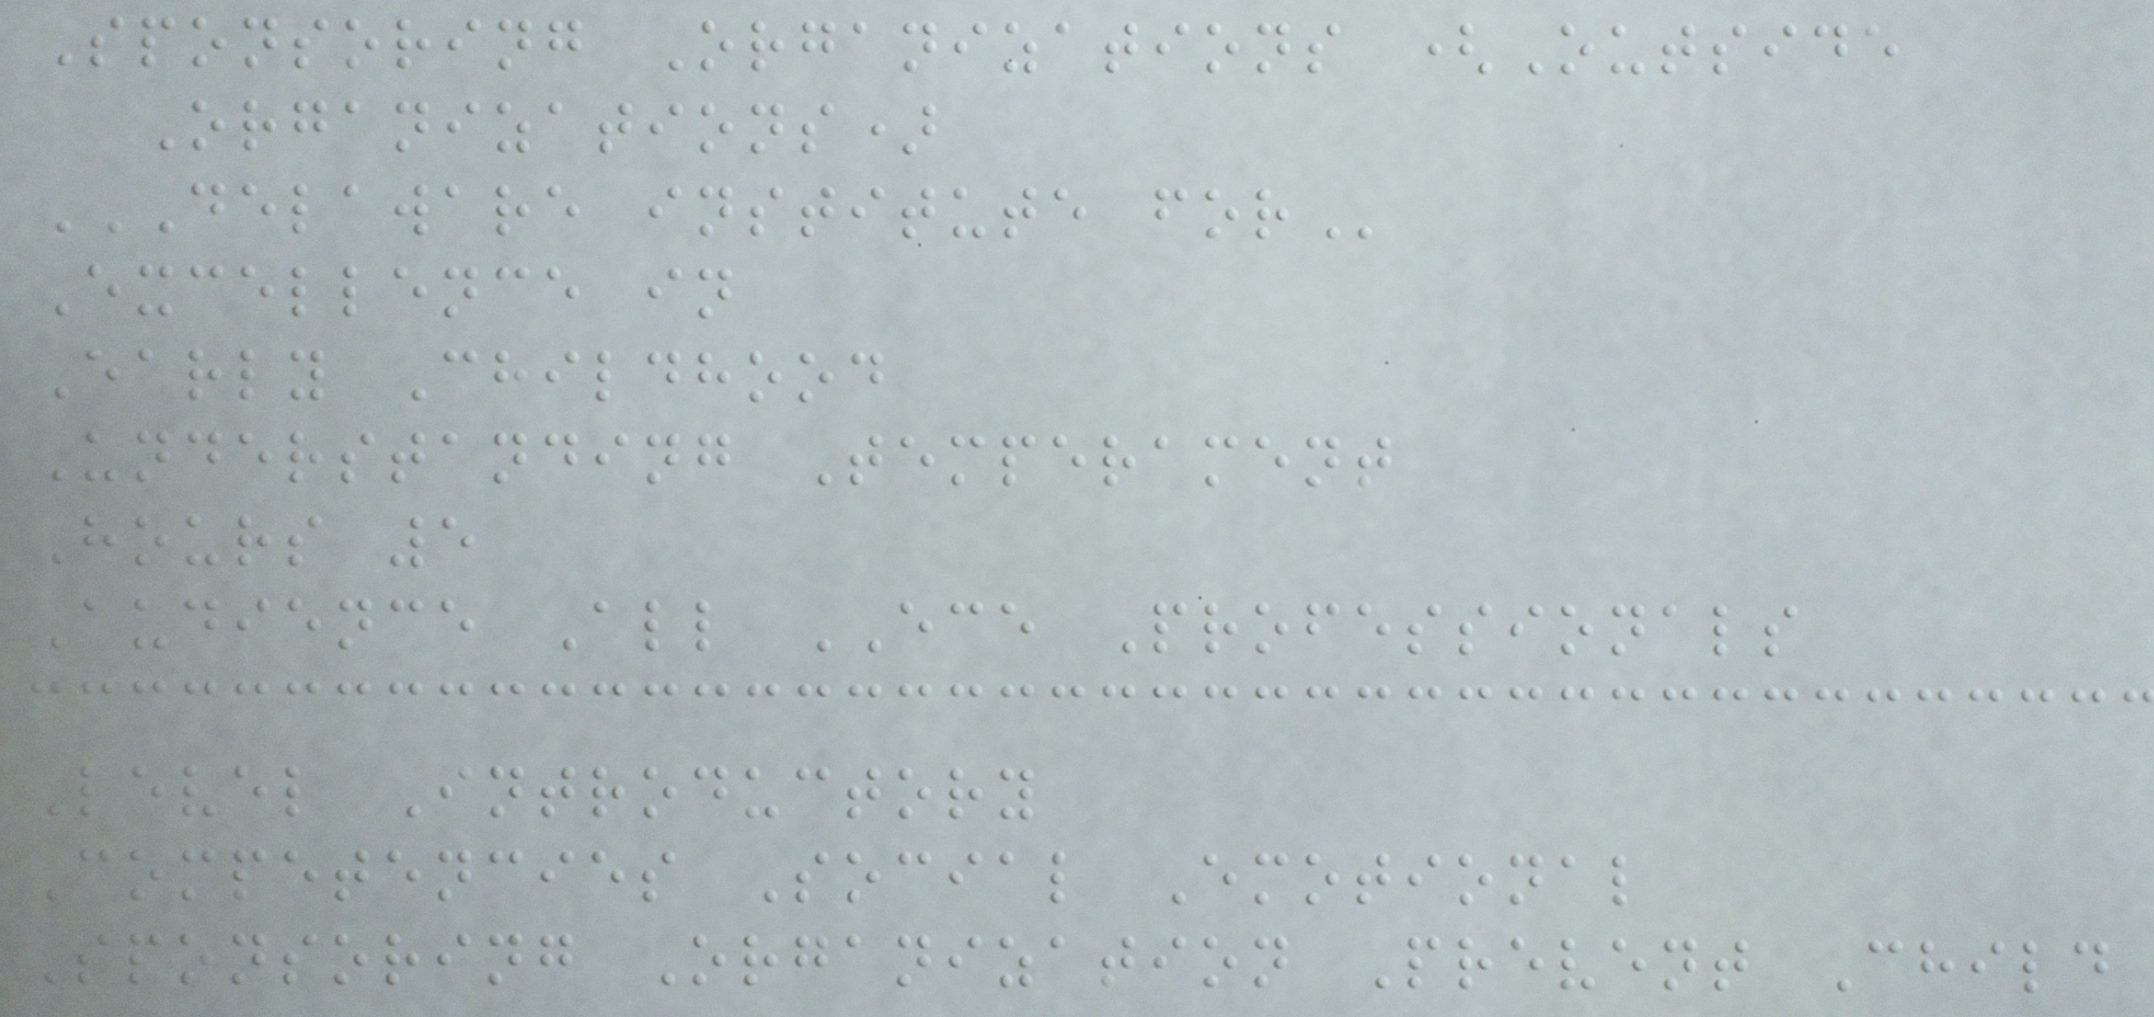Sponsoring Organizations (Outside
Organizations)
DELAWARE INSTITUTE FOR
Excellence in
Early Childhood
Understanding Temperament
Hours 5
Audience All ECE Professionals
Level Introductory
Competencies Social Emotional
Sponsoring Organization Prevent Child
